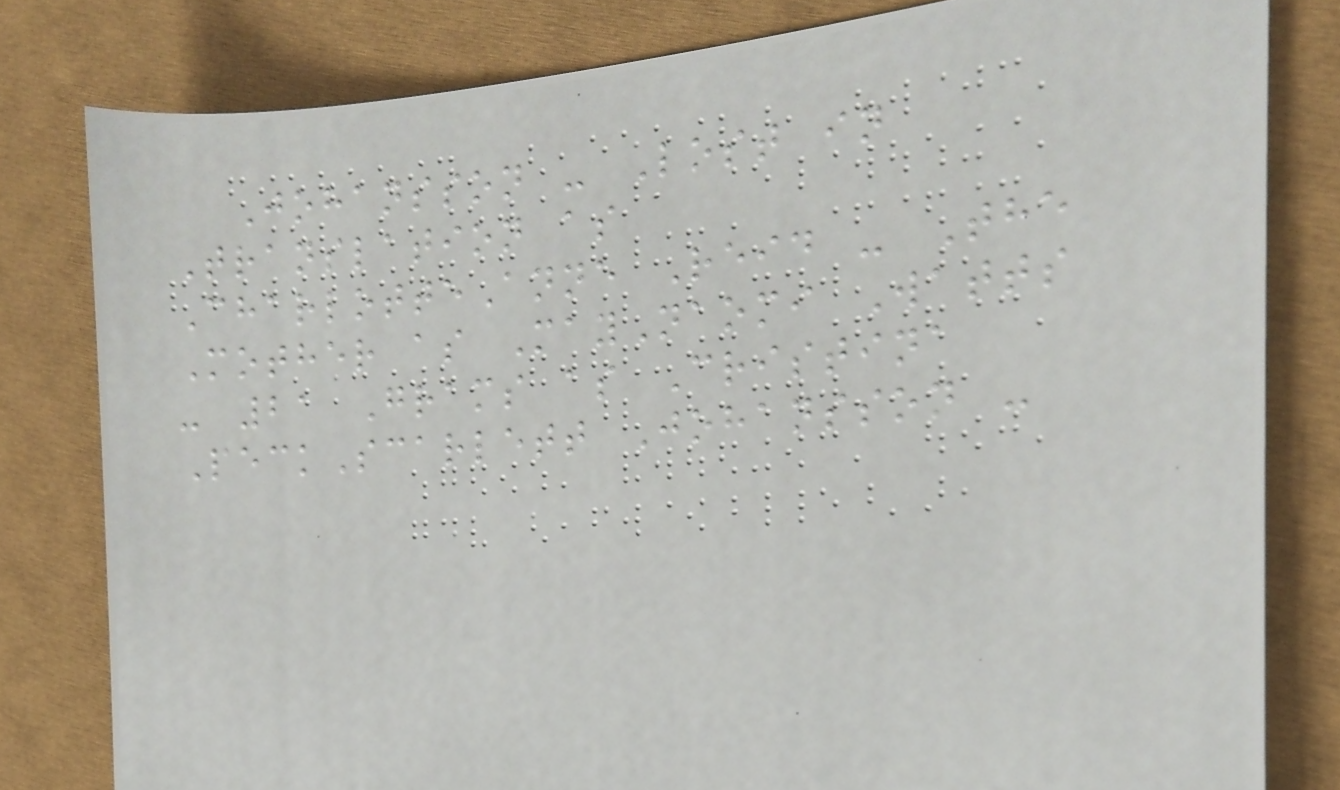Johansson - Lost in
Translation as
CharlotteAnne Reid - The
Mother as MayNaomi Watts
- 21 Grams as Cristina
PeckScarlett Johansson -
